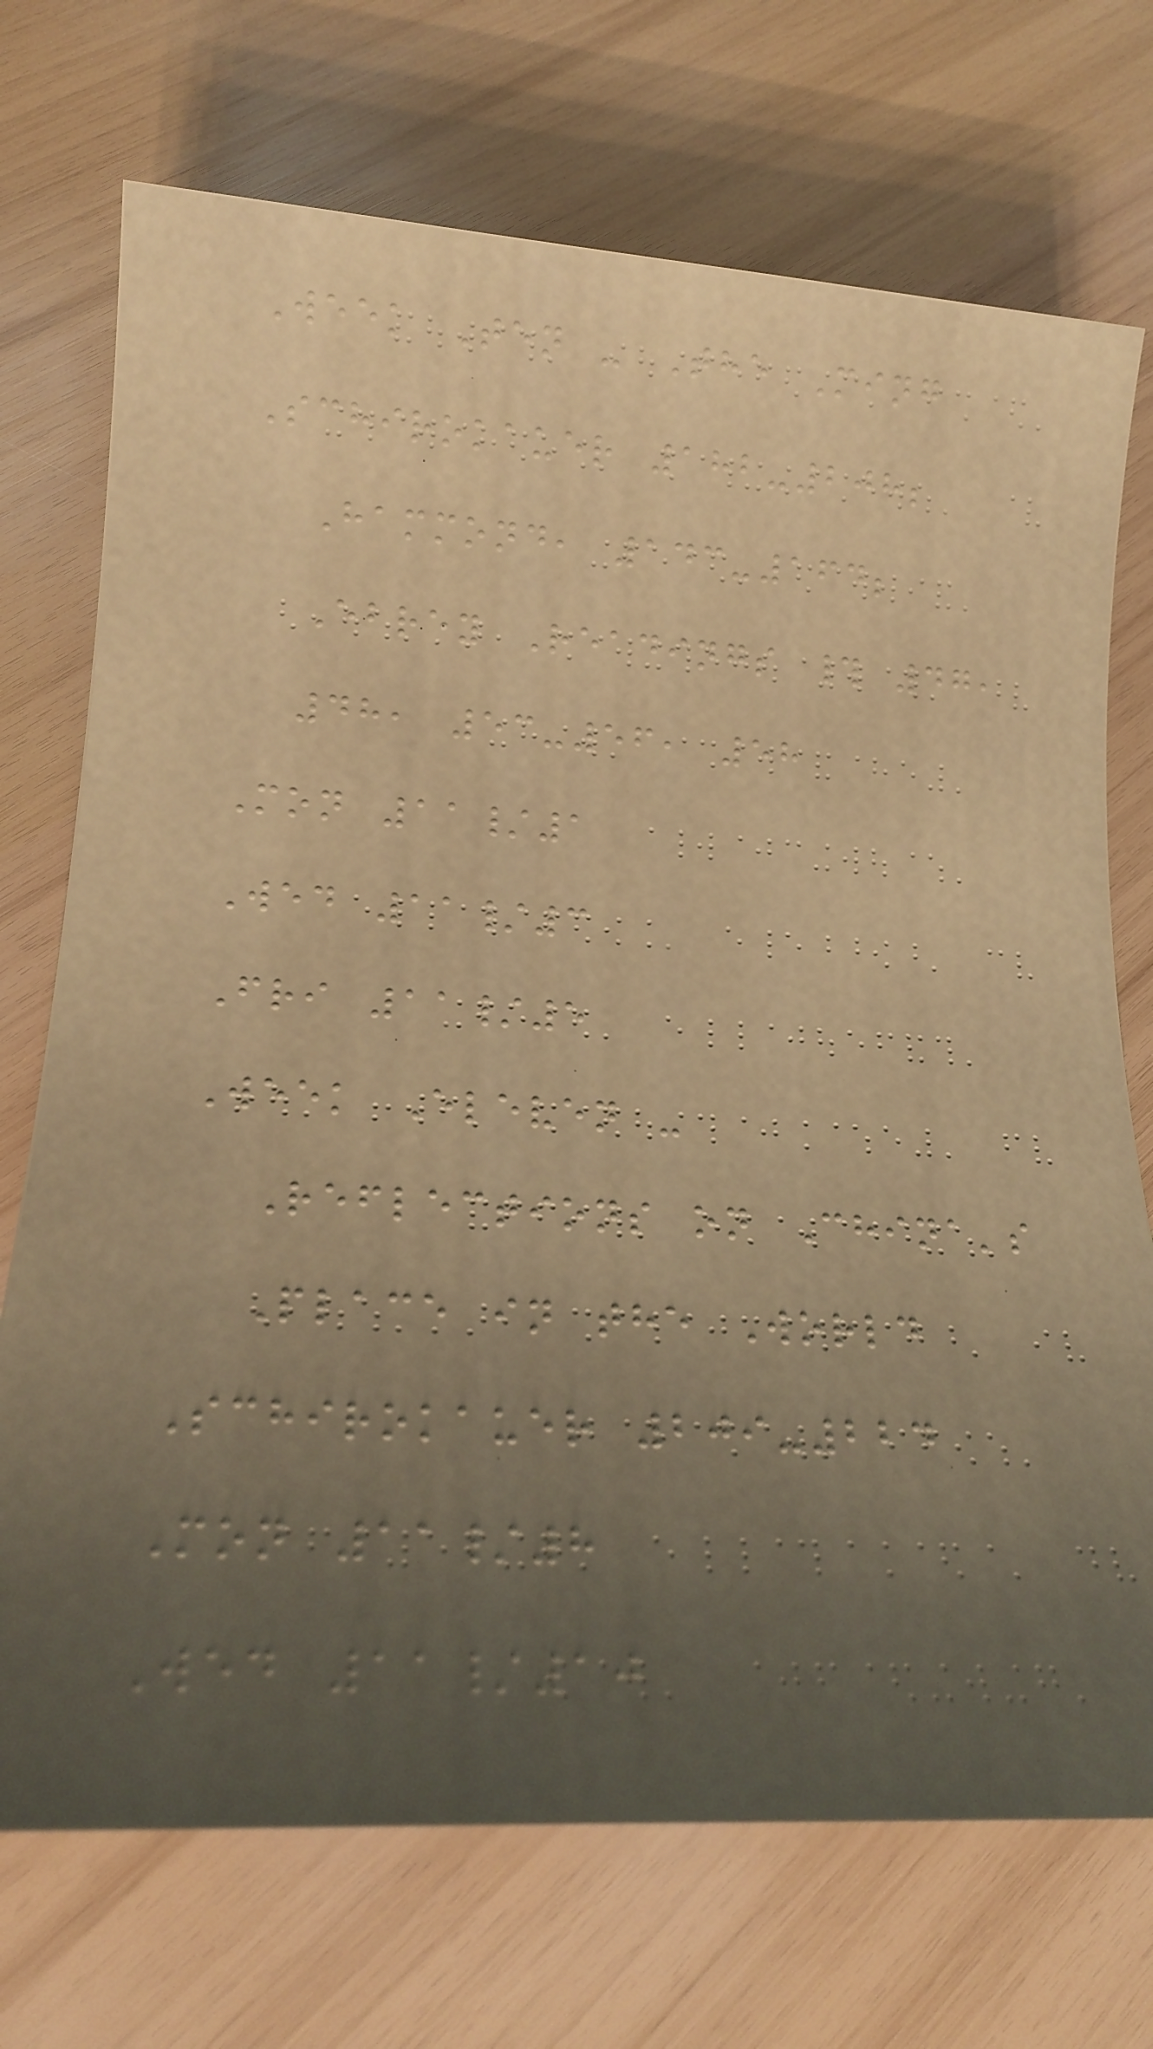Week Ten - The Ming
Schirokauer 182-208;
Hammond, 143-164;
Ebrey Readings # 47,
48, 53-56, 58
Mon 11/1
Wed 11/3
Fri 11/5
Week Eleven -
Reflections on China's
Place in the World
Schirokauer 209-224
Mon 11/8
Wed 11/10
